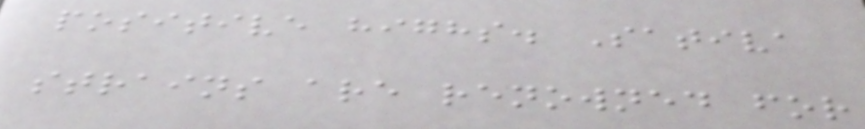positive highs. Sativa
strains are renowned for
